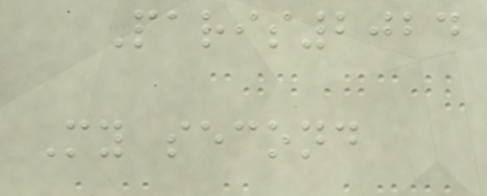Paris2024
My second
